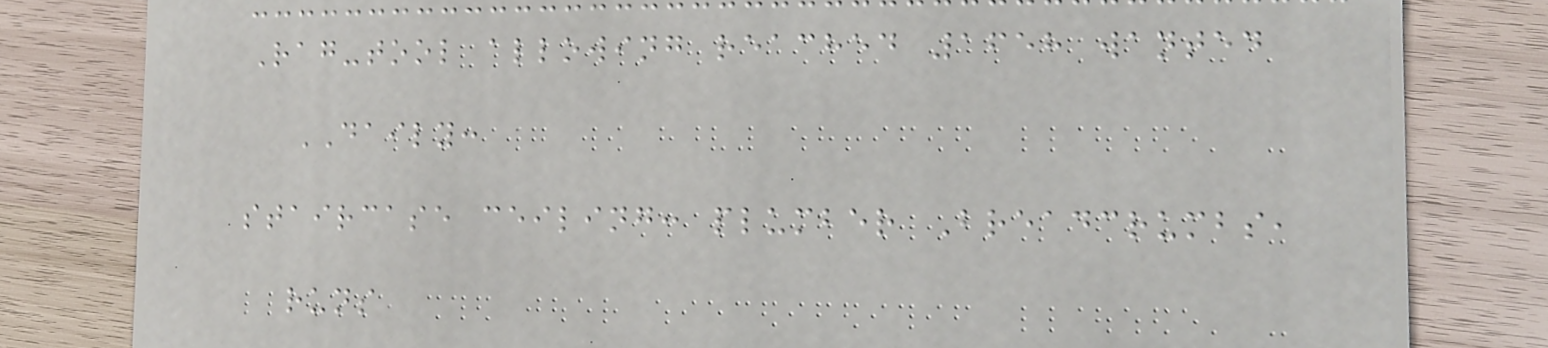Rag-tool allowing reached 1658 wanted
DAILY:
staircase ceiling: plumber Breadcrumbs,
runs
